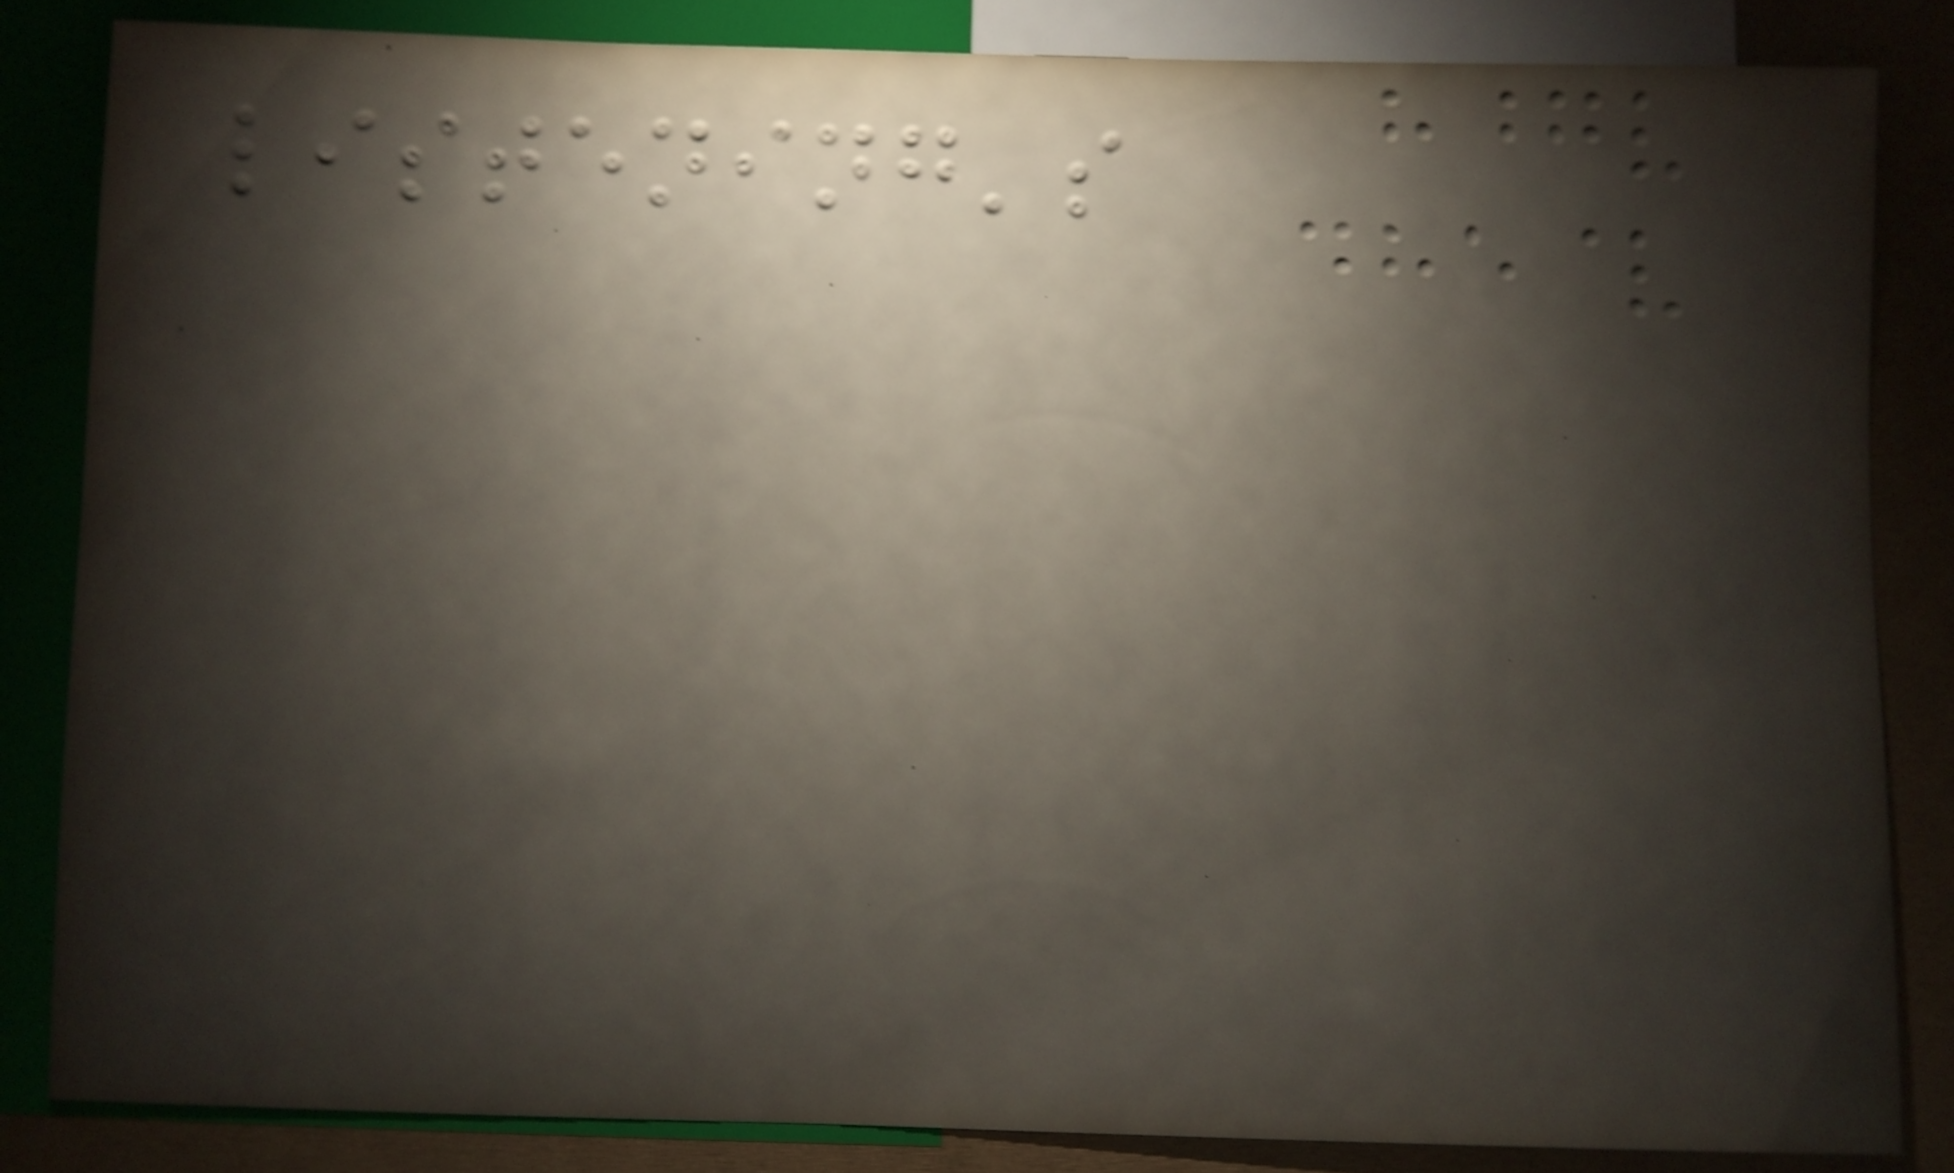listening's
